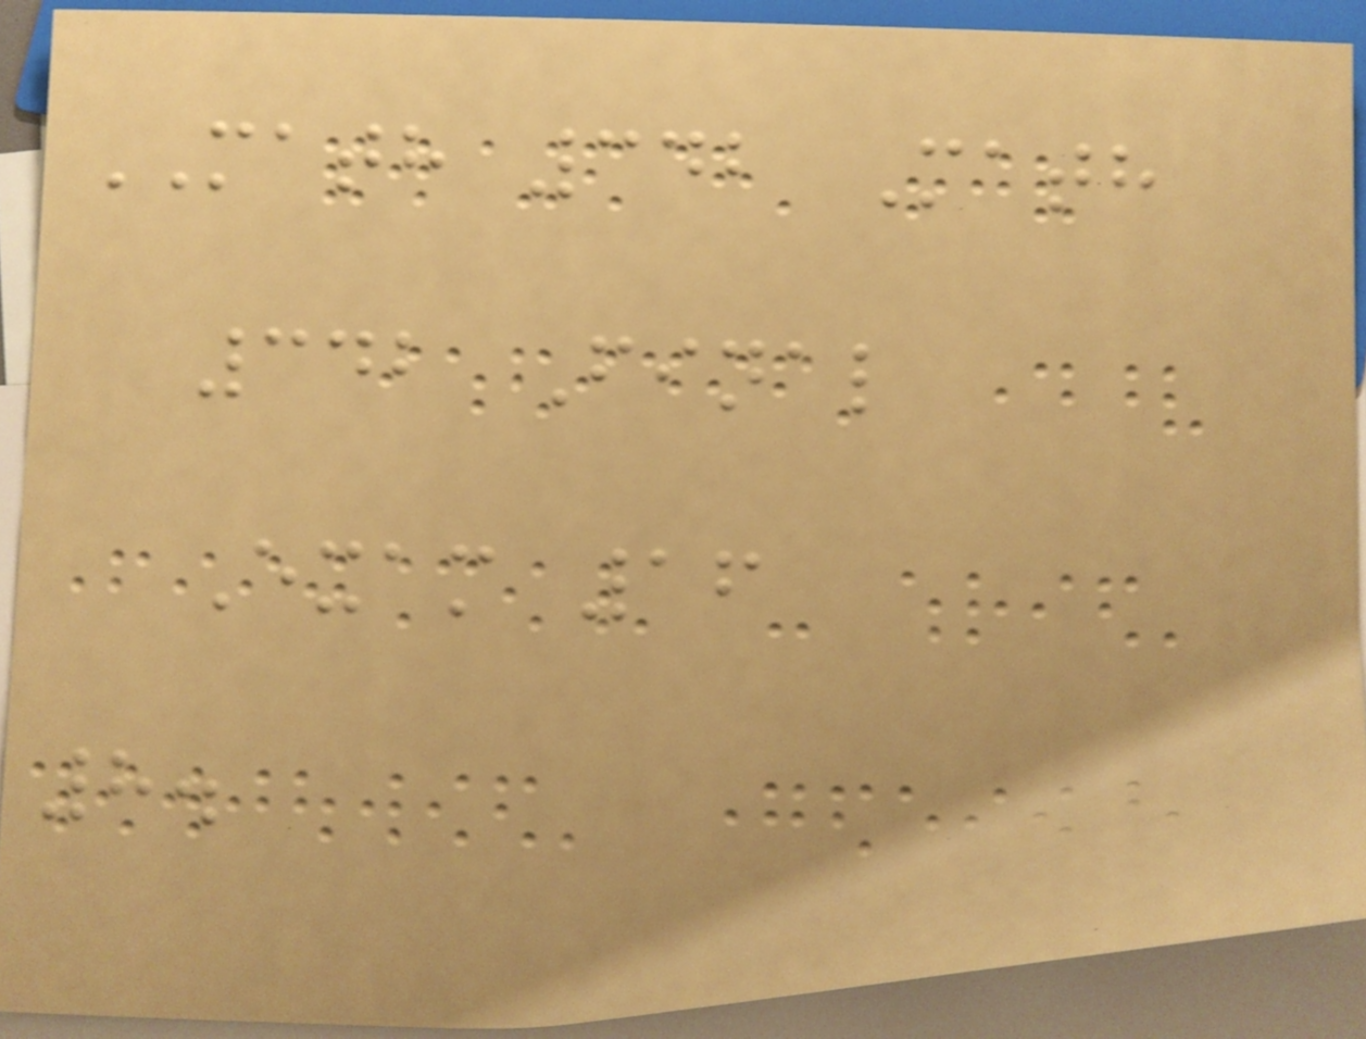MATH 342 Math
342 Final
Exam 16
8.
